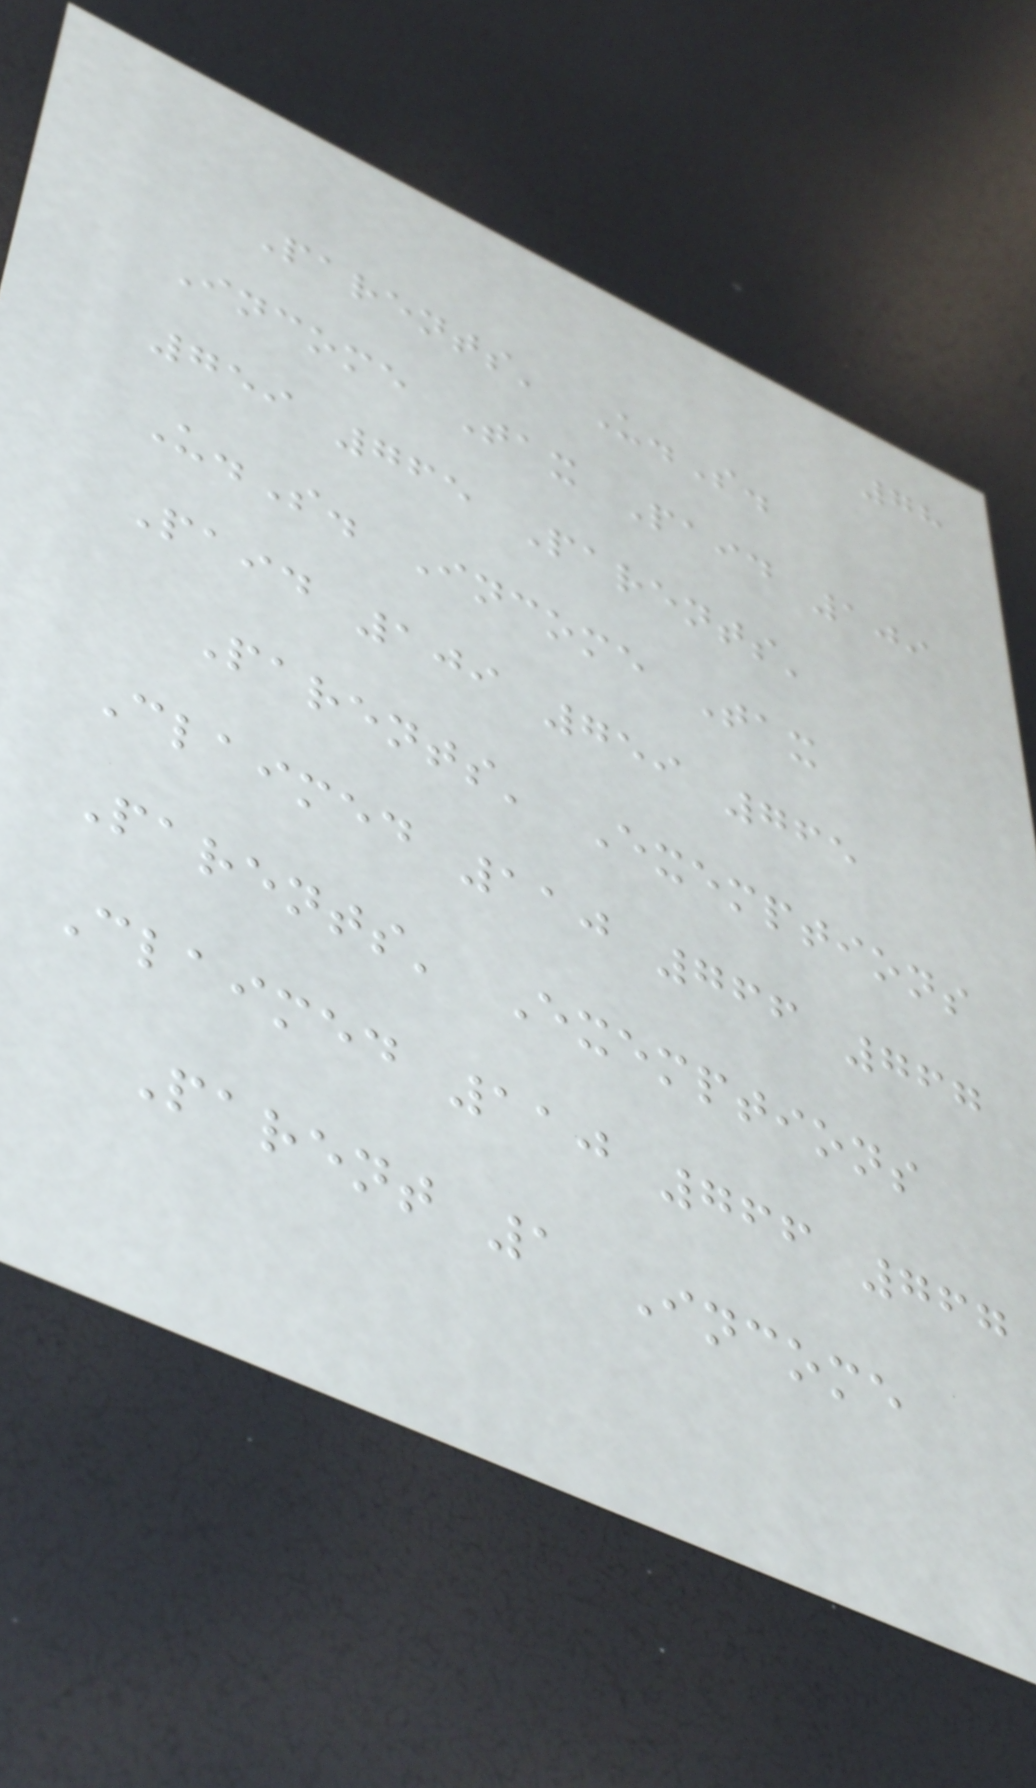78
Parents' U.S.
Income Tax Paid 109
759 765 Parents'
U.S. Income Tax
Paid 109 759 765
Parents' Exemptions
Claimed 110 766 767
Parents' Exemptions
Claimed 110 766 767
Parent 1 Income
